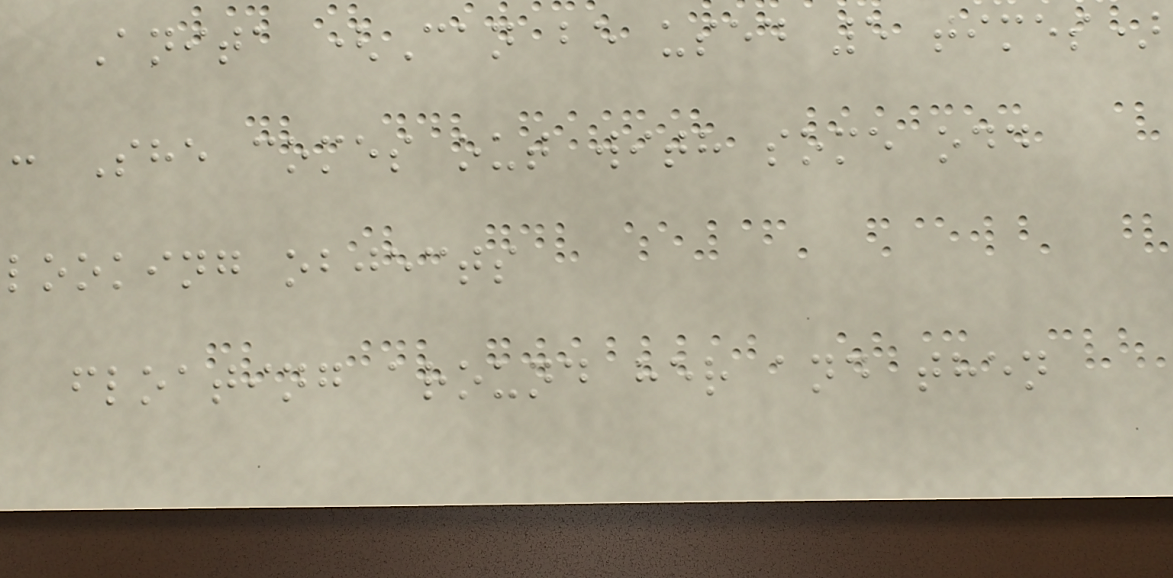Anita (Can be used 5 times)
: She comes out with some odd
looking objects
floating around her and then
